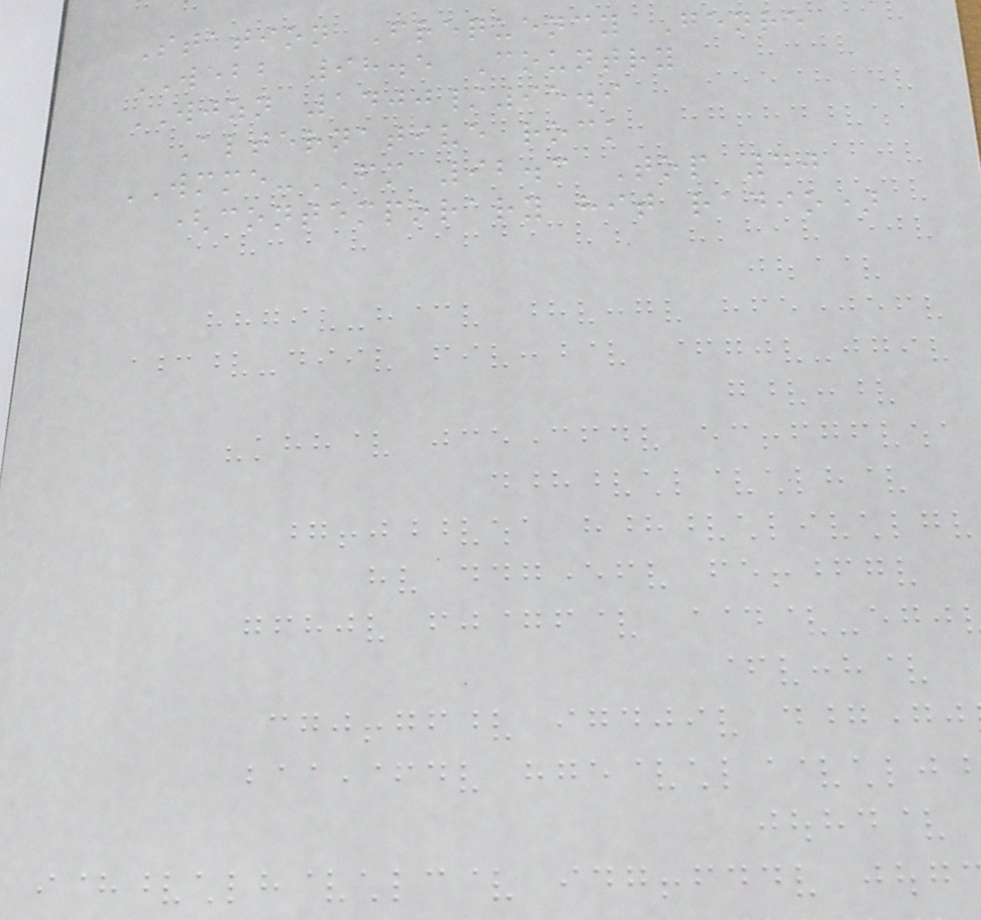Station Frequency Genre
WEBB 98.5 Country
WJZN 1400/95.9
Alternative rock
WMME-FM 92.3 Top 40
(contemporary hit radio)
